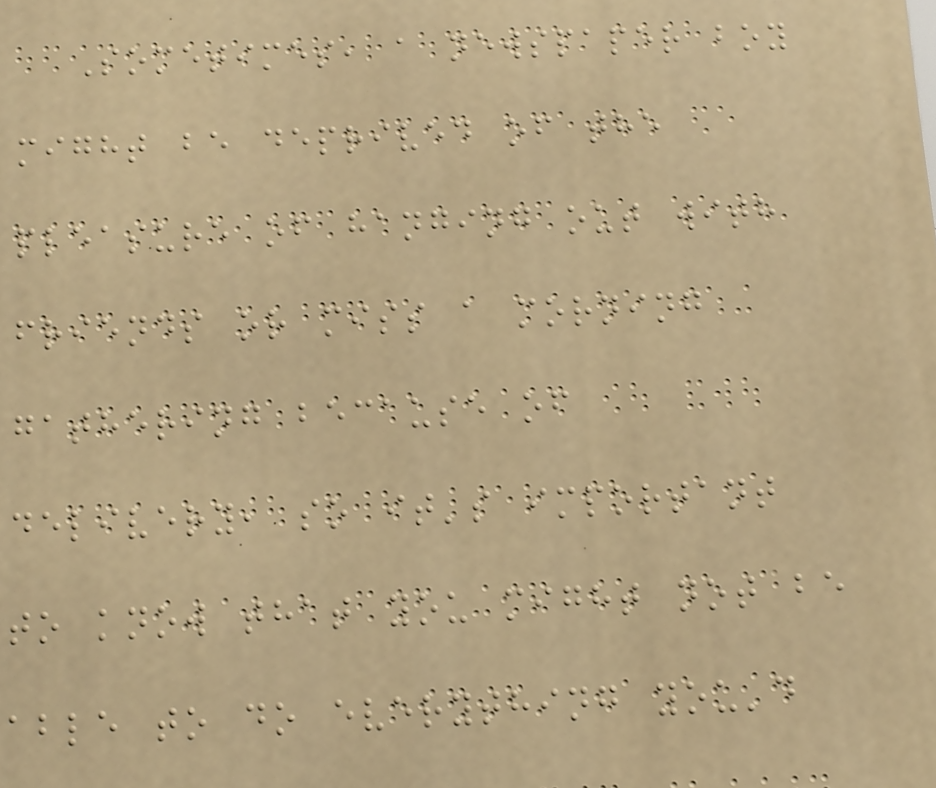Sometimes, a newspaper boy
might be deprived of the
pleasure of hanging out with
friends or miss a morning
gathering because of
delivery, so it's important
to know that you might not be
able to do everything you'd
